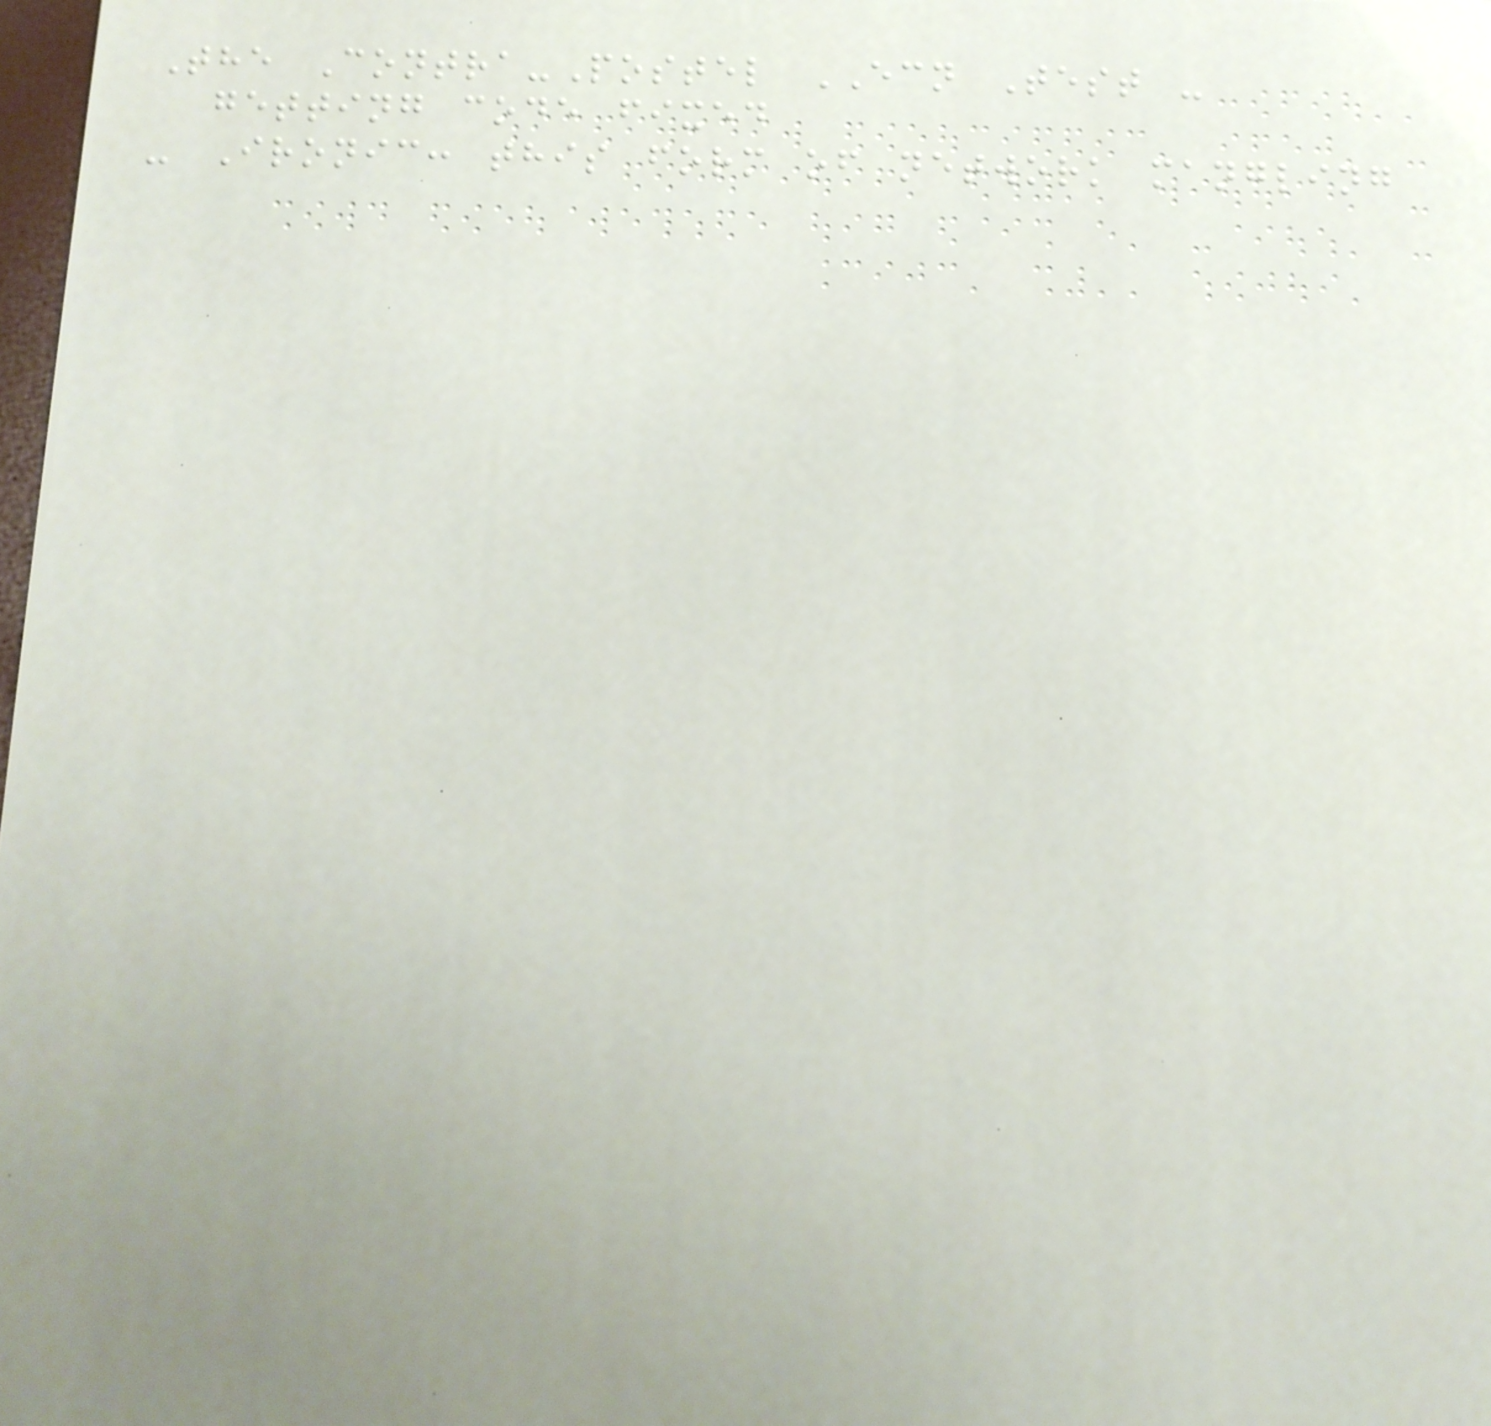The Contra-Postel ECN Test -
getting code fixed
- Ironic: this form of network mangling
